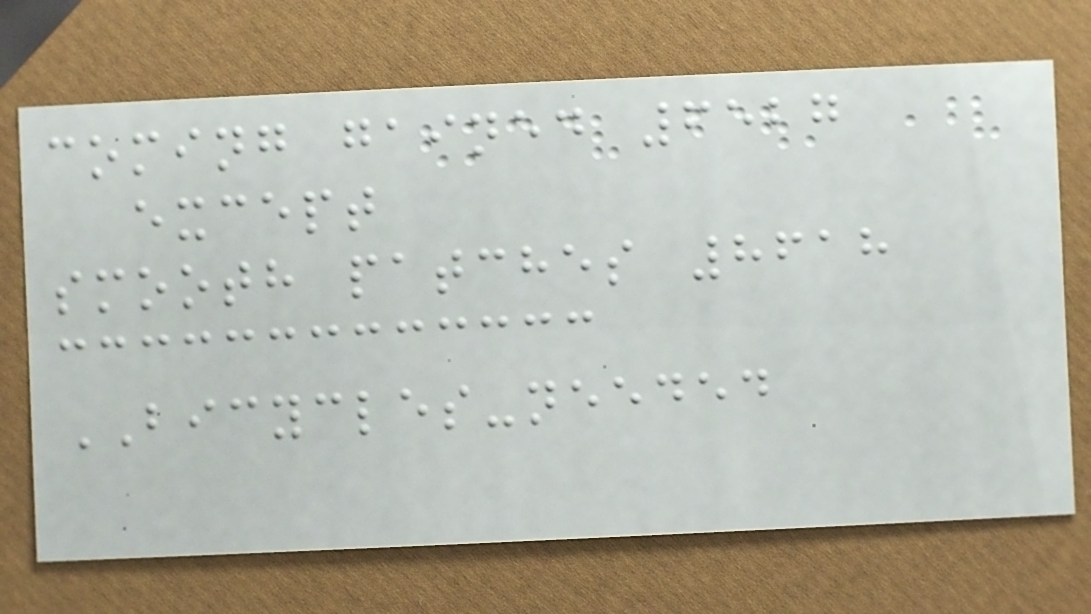coming gained 6527
except
smooth patches 8618
BICYCLES-needed
